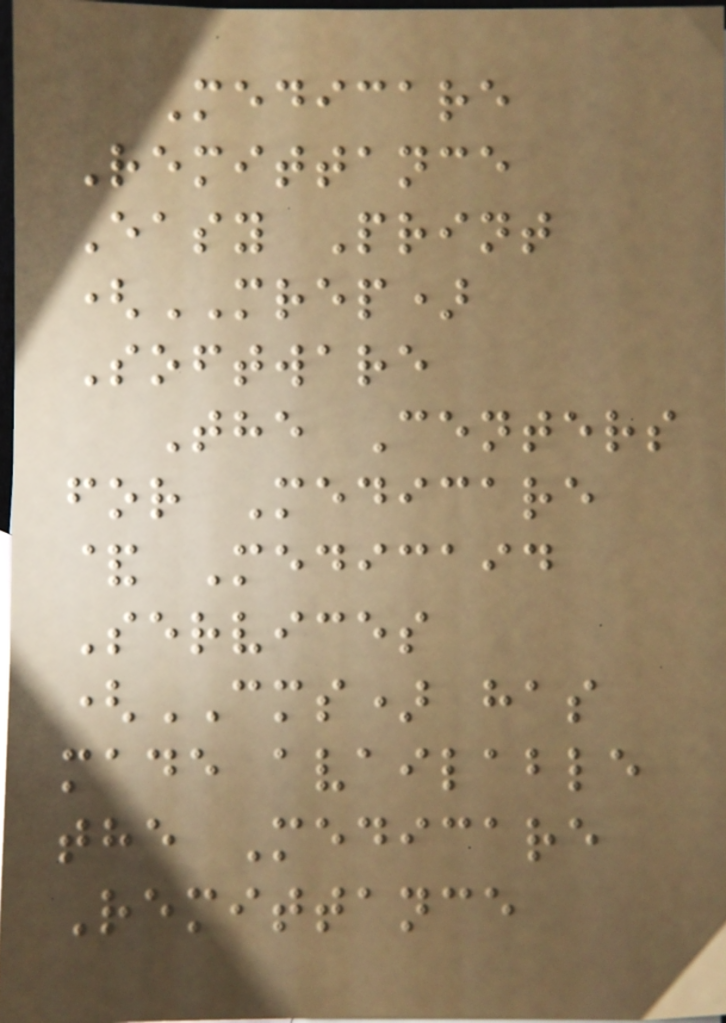Medicare
Remittance
Easy Print
(MREP)
Software
The Centers
for Medicare
& Medicaid
Services
(CMS) has
made available
the Medicare
Remittance
